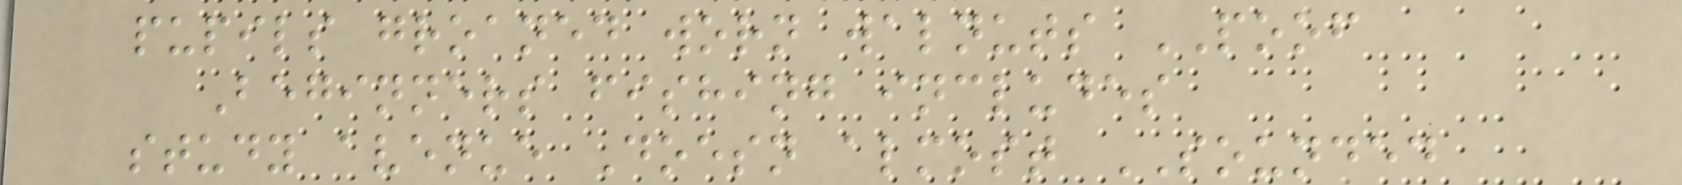pupils groaned worn walnuts POOF
Beginners fishing includes
study avenue Doesn almost SOUNDED
